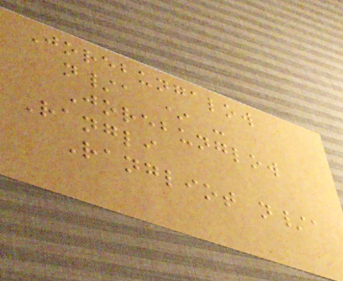Jorebungalow
n/a * -
Jorebunglow
Rangli
Rangliot n/a
